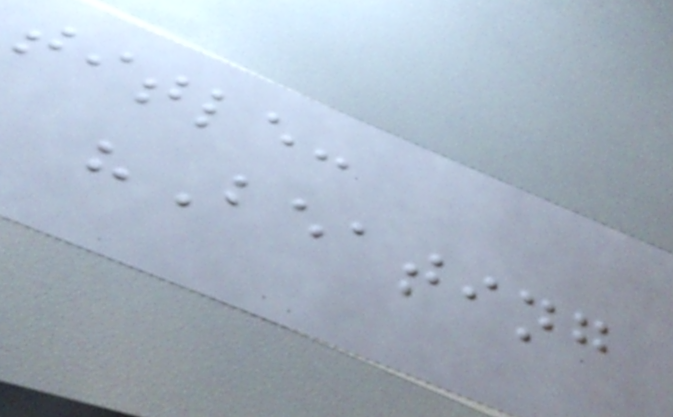title:
"Beating
